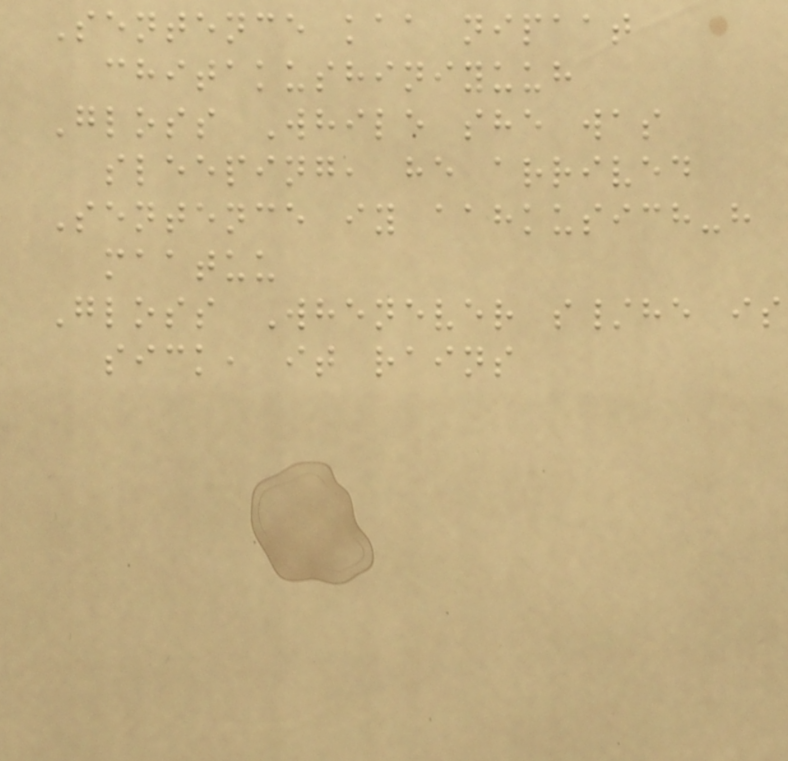Sentence kaa nipaat
chitakushiniyuuh
Gloss While she was
sleeping, he arrived
Sentence iy aahkusich-h
maatuu
Gloss Whenever s/he is
sick, it rains
